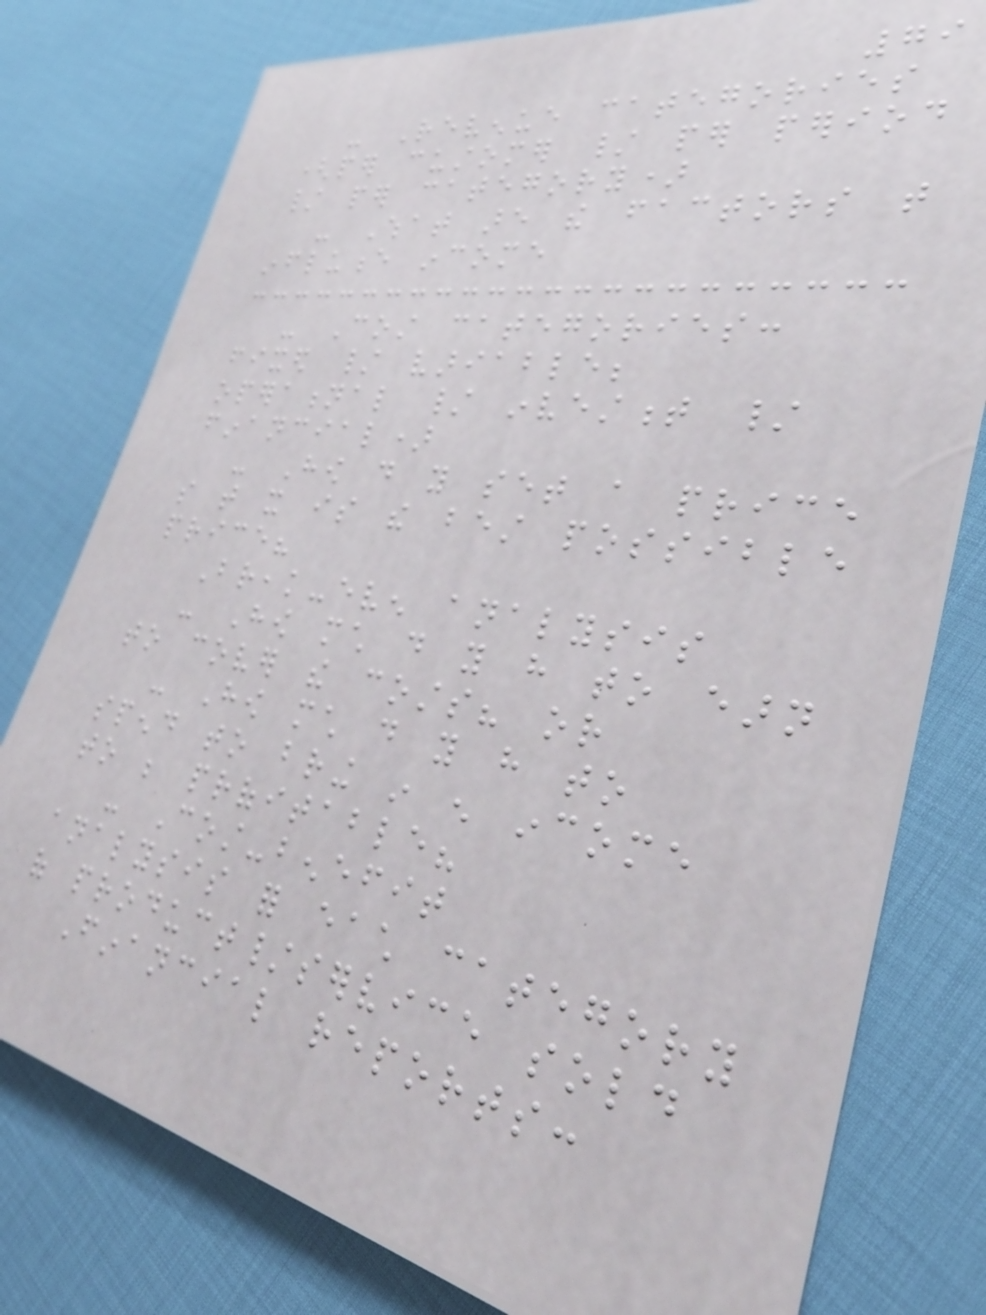79
- Revenue categories
(per customer / per period
/ per category)
- What are the factors that
influence income
- Cost categories:
fixed / variable;
operational / investment /
financial)
- How do you set a price
so that it is the best possible
price?
Break-even analysis
- How much do you have to earn
to cover the costs? or
- How much do you have to
spend to bring in enough income
to be profitable?
- Cost-benefit
analysis for each category
of product/service sold
Financial reports:
